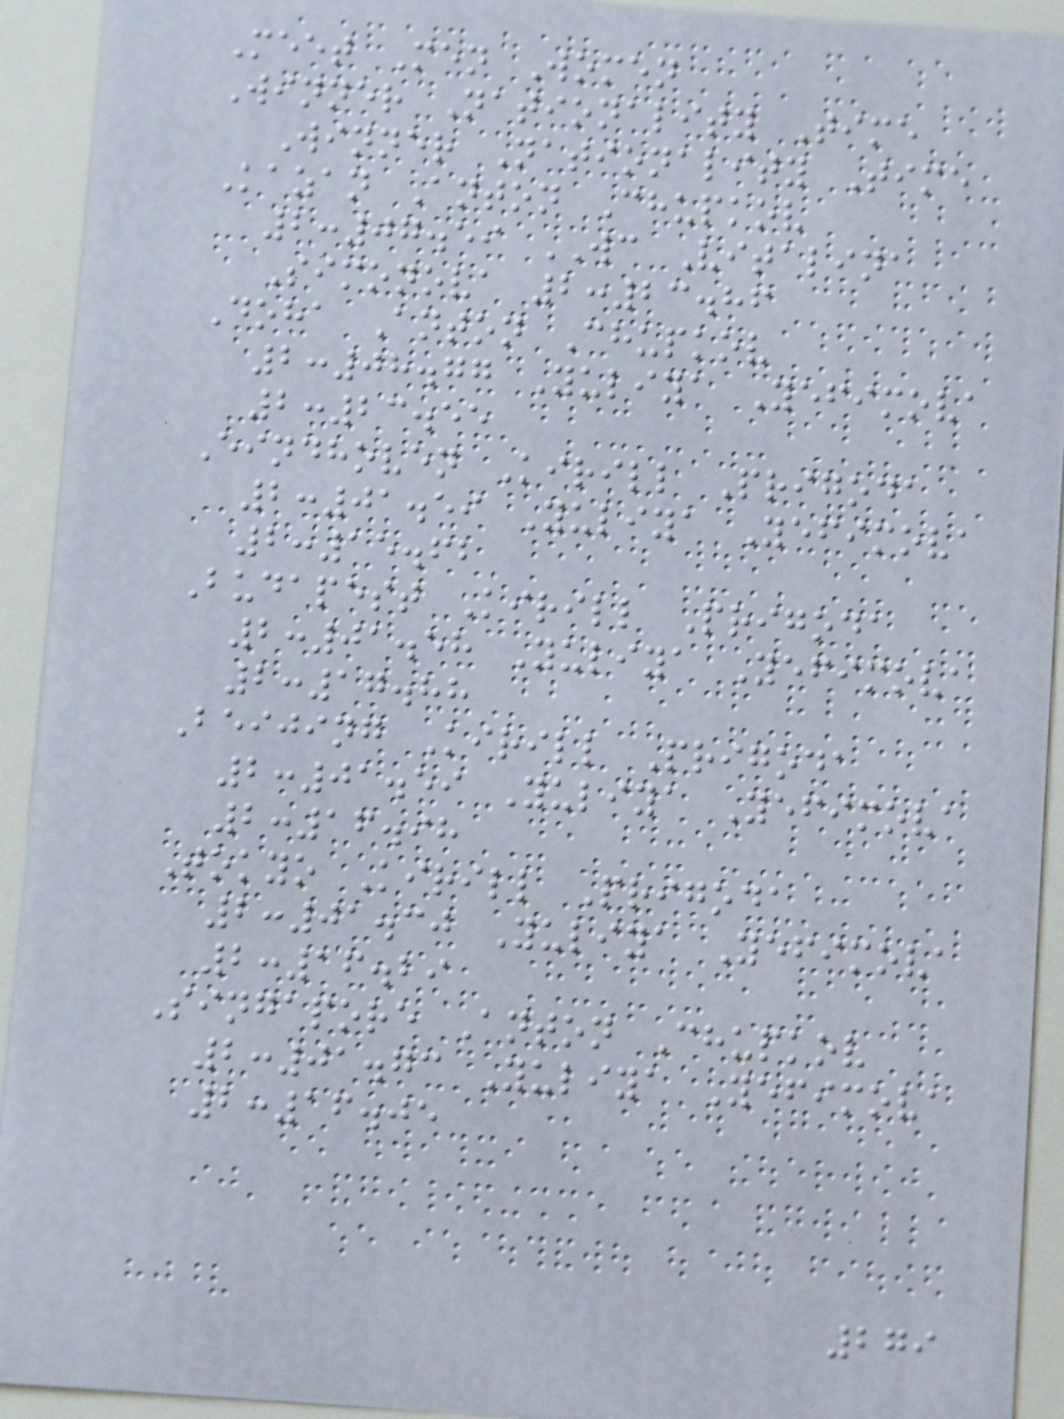Meet Men Women
Winner Nationality Time
Winner Nationality Time
Kazan Anton Chupkov
2:07.59 WC Vitalina
Simonova 2:23.86
Doha Anton Chupkov
2:08.77 Yuliya Yefimova
2:23.55
Eindhoven Kirill Prigoda
2:01.59 Yuliya Yefimova
2:15.62
Budapest Kirill Prigoda
2:01.58 Yuliya Yefimova
2:17.88
Beijing Kirill Prigoda
2:01.59 Yuliya Yefimova
2:16.98
Tokyo Kirill Prigoda
2:01.30 Yuliya Yefimova
2:16.29
Singapore Anton Chupkov
2:01.73 Yuliya Yefimova
2:16.05
279
